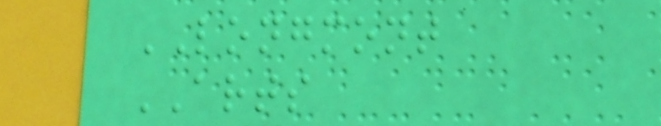LONGMONT
ARTS
